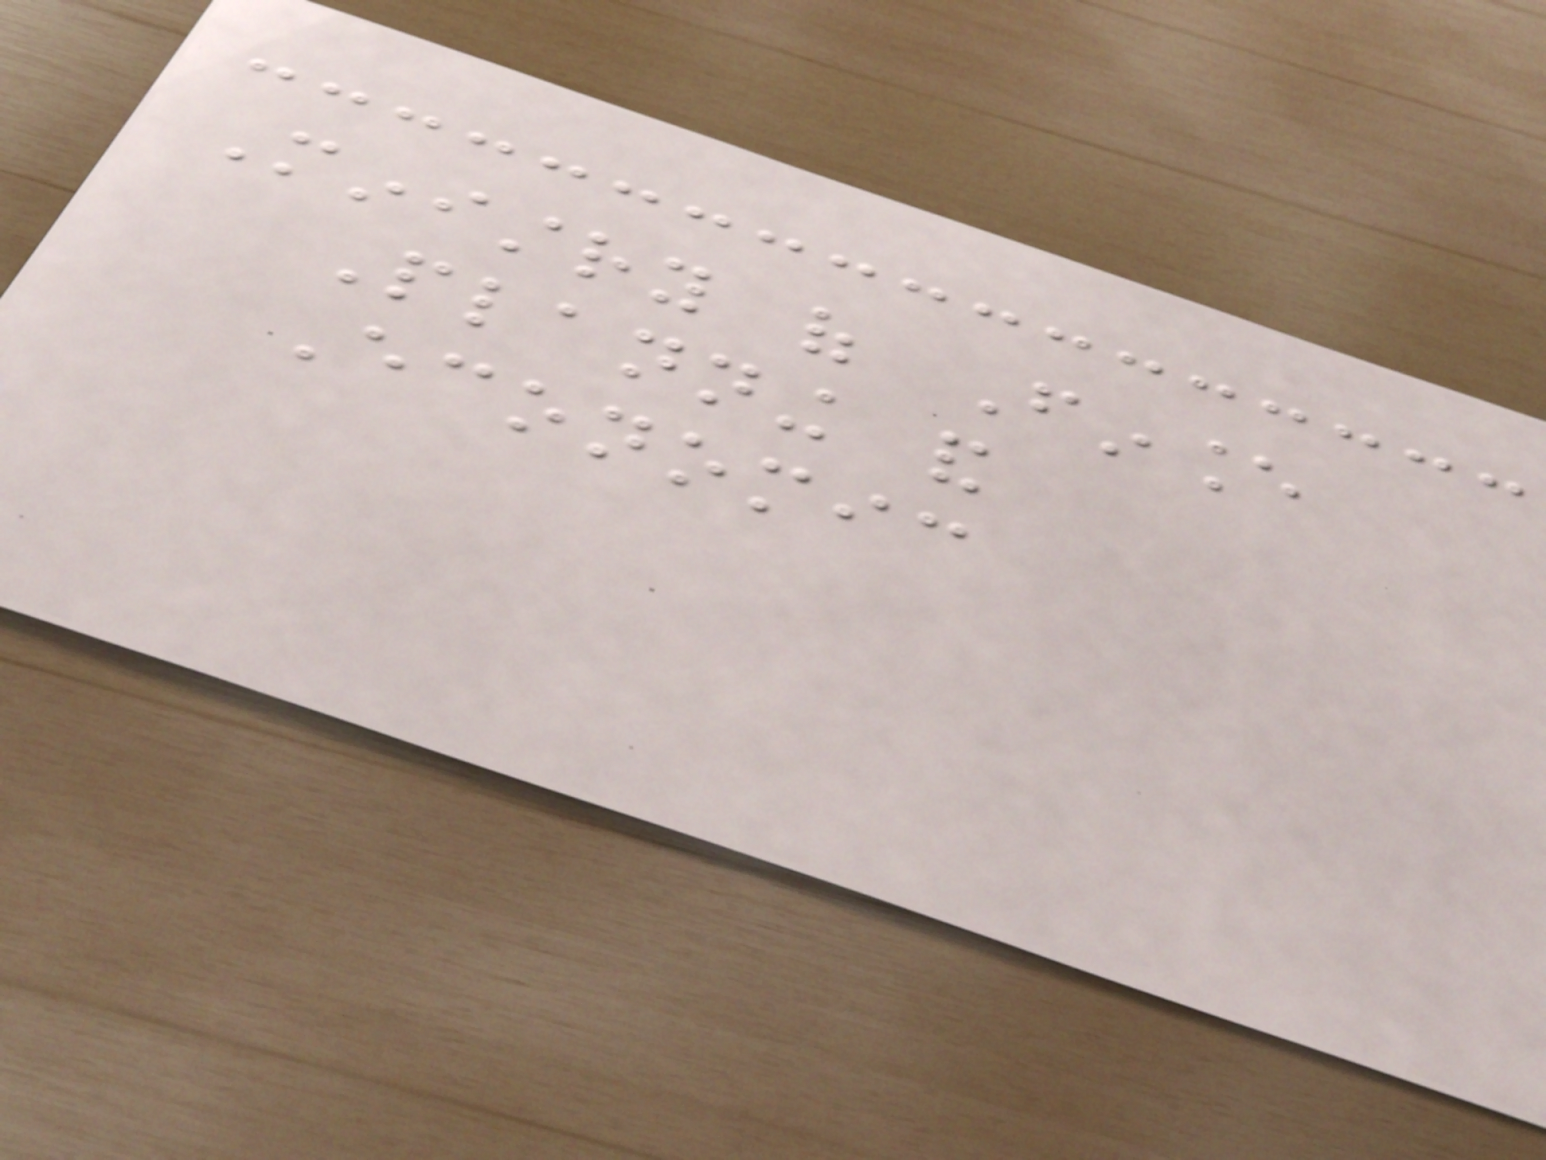Ministry of Finance
Planning and
Economic
